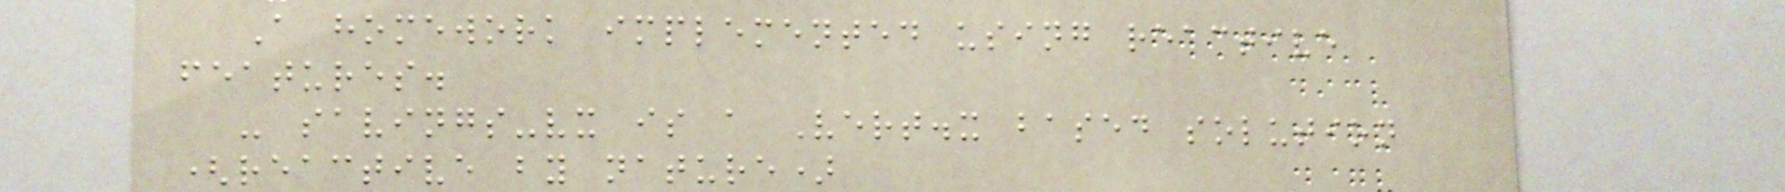A homework implemented using reactive
features.
- savings-vx is a Vert.x based solution
(reactive by nature)
